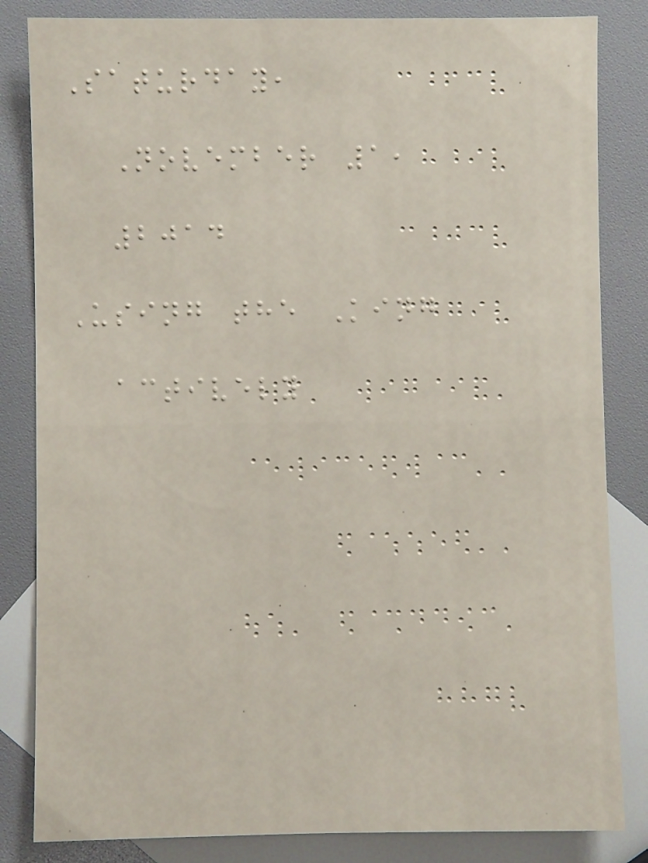Saturday,
November 1,
2014
Using the King
actively
